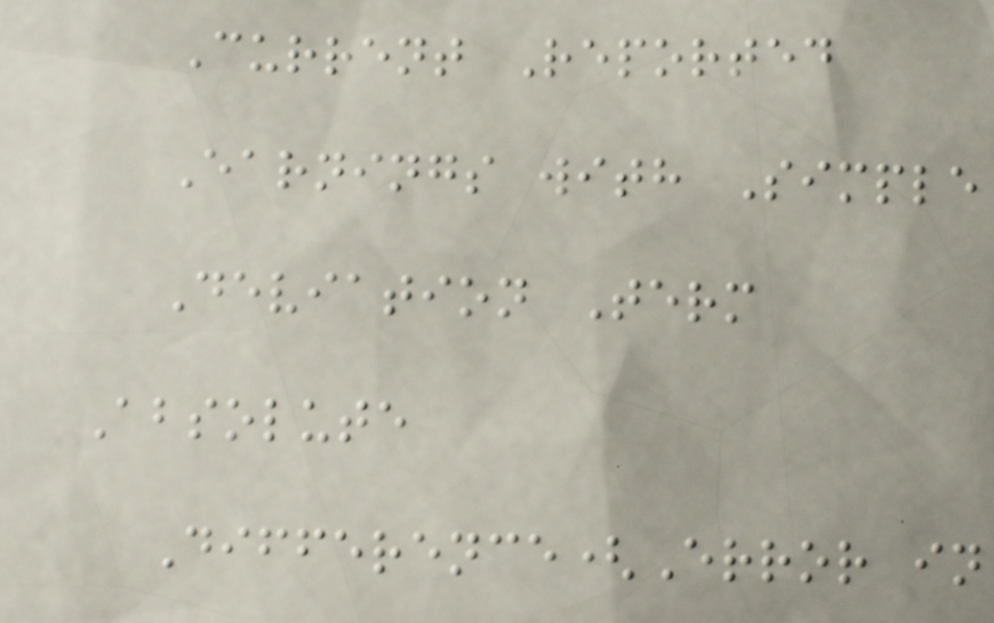Current Reported
Earnings with Simple
Deviation Term
Absolute
Difference(Error in
